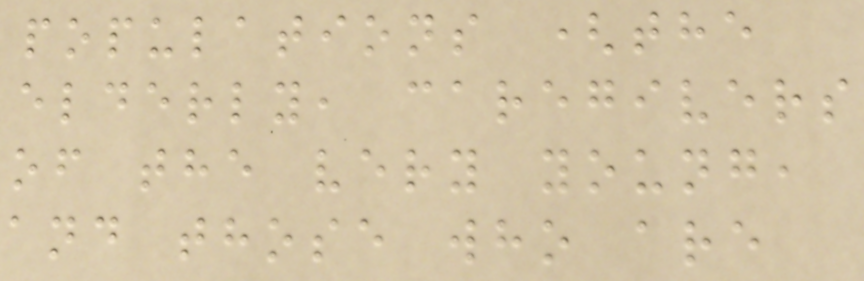populations (the
elderly, caregivers
of the very young,
and those who are
